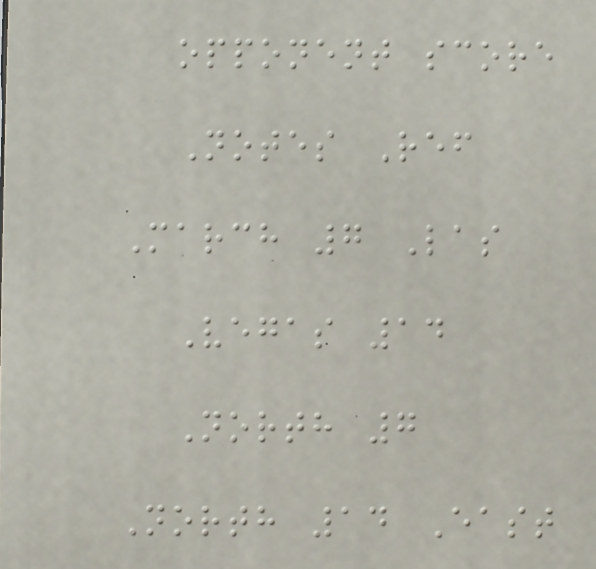opponent score
Notes Ref
March 7 Las
Vegas 14
North 7
North 14 East
